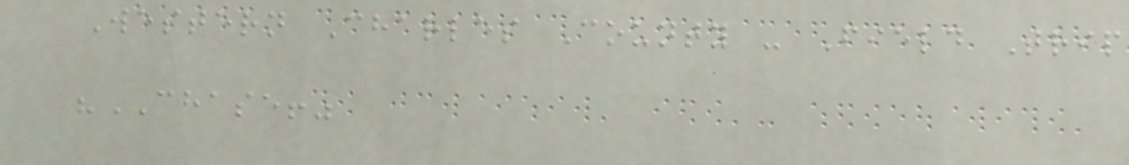Western Charles County - Field Trip
"CHASE!"
